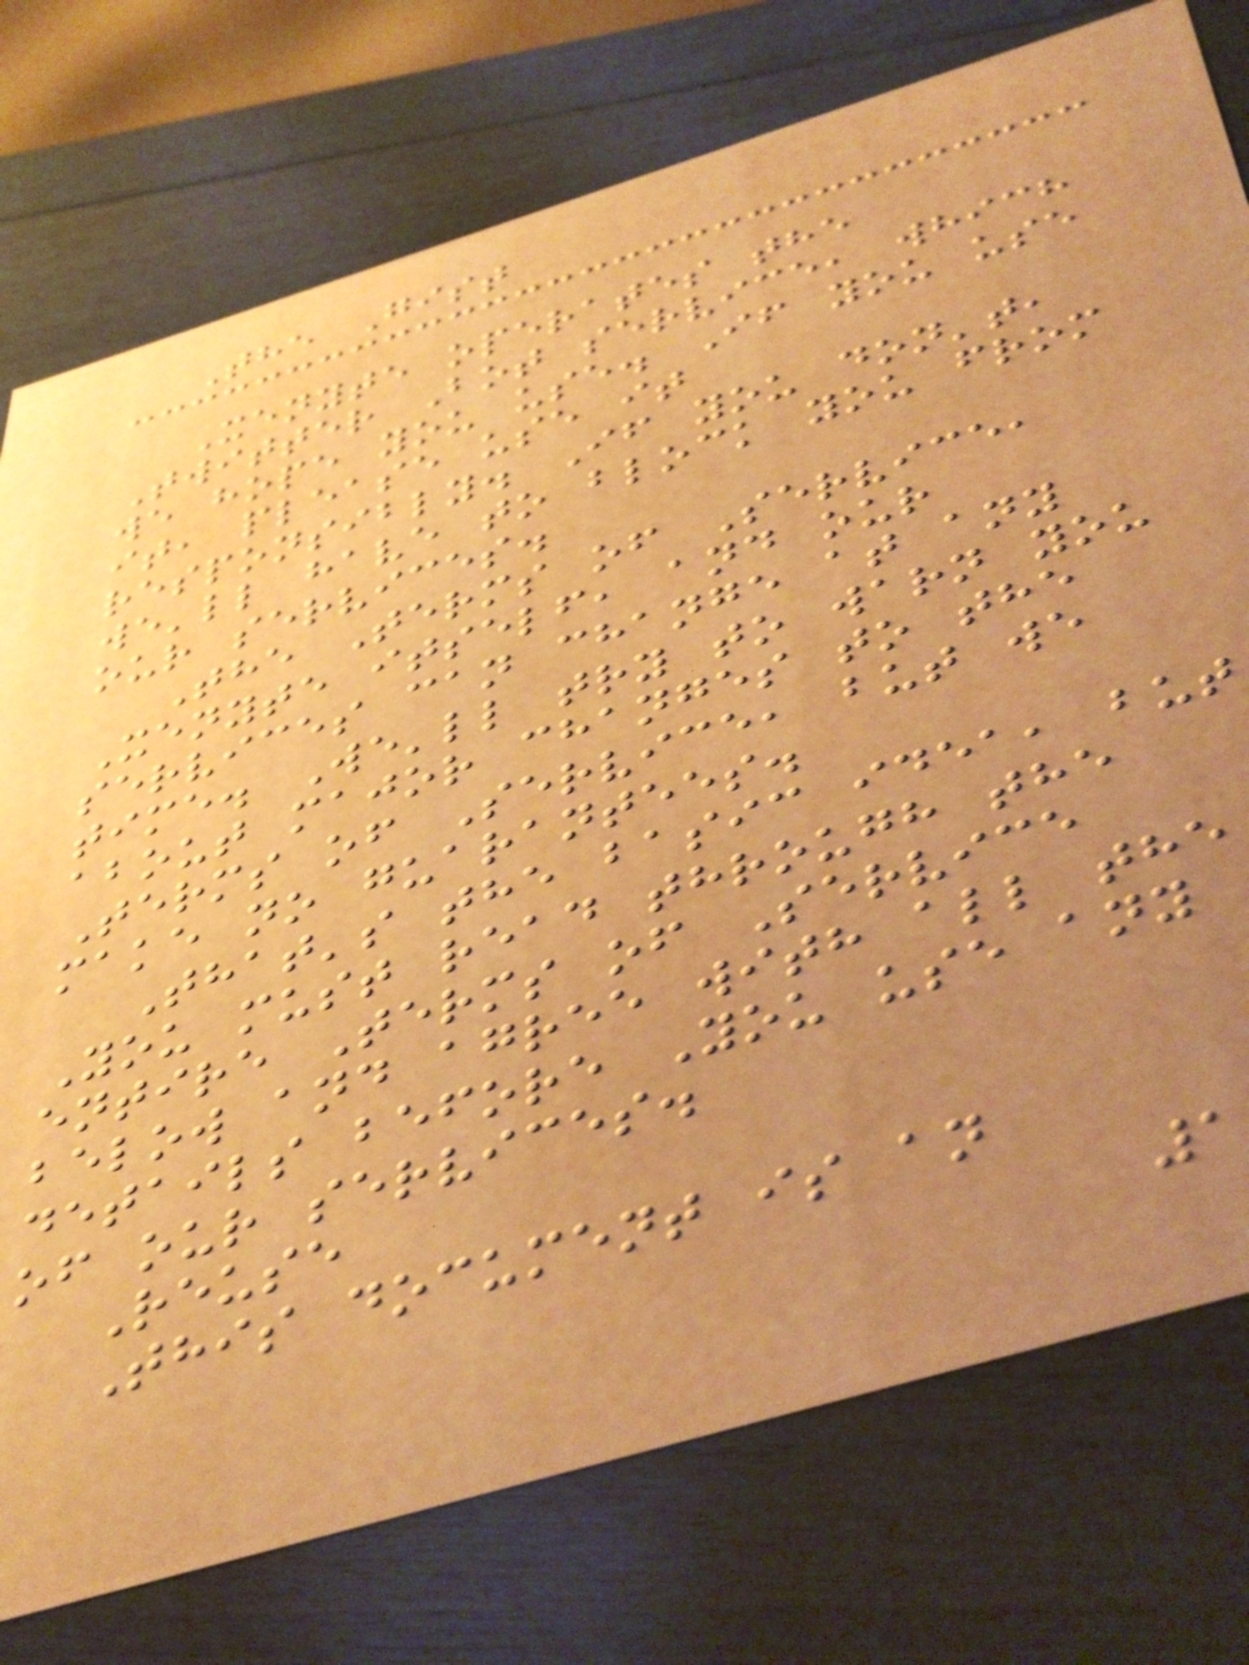The Gist
Xenyte operates the
Twitter Bot service, which
we hope you use. If you use
it, please use it
responsibly. If you don't,
we'll have to block you from
our services.
The Terms of Service,
Xenyte itself, and our
services can change at any
time. We'll try to warn you
about major changes to the
Terms of Service, but we
make no guarantees.
That's the basic idea, but
You must read through the
entire Terms of Service
below and agree with all the
details before You use any
of our services.
Reuse
This document is an
